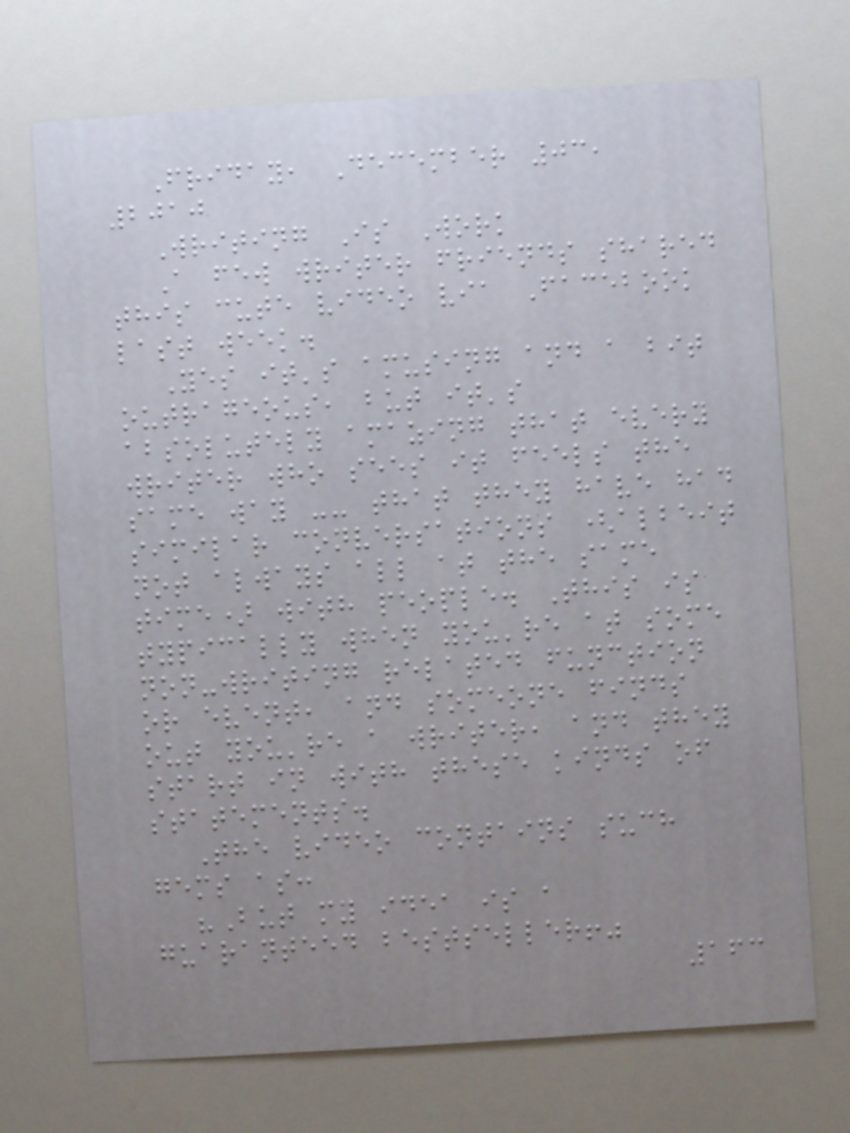Friday, December 03,
2010
Writing Is Work
A few writer friends shared
this cute video via Facebook
last week.
Yes it's amusing and a bit
outrageous, but it's
absolutely amazing that every
writer who sees it feels the
same way -- that they have had
similar conversations (albeit
not always all at the same
time) with people. This is
typically when you're at some
non-writing related function
or event, and someone finds
out you're a writer, and they
start in with these kinds of
statements.
The video contains such
gems as:
"But my idea is a
guaranteed bestseller!"
163
